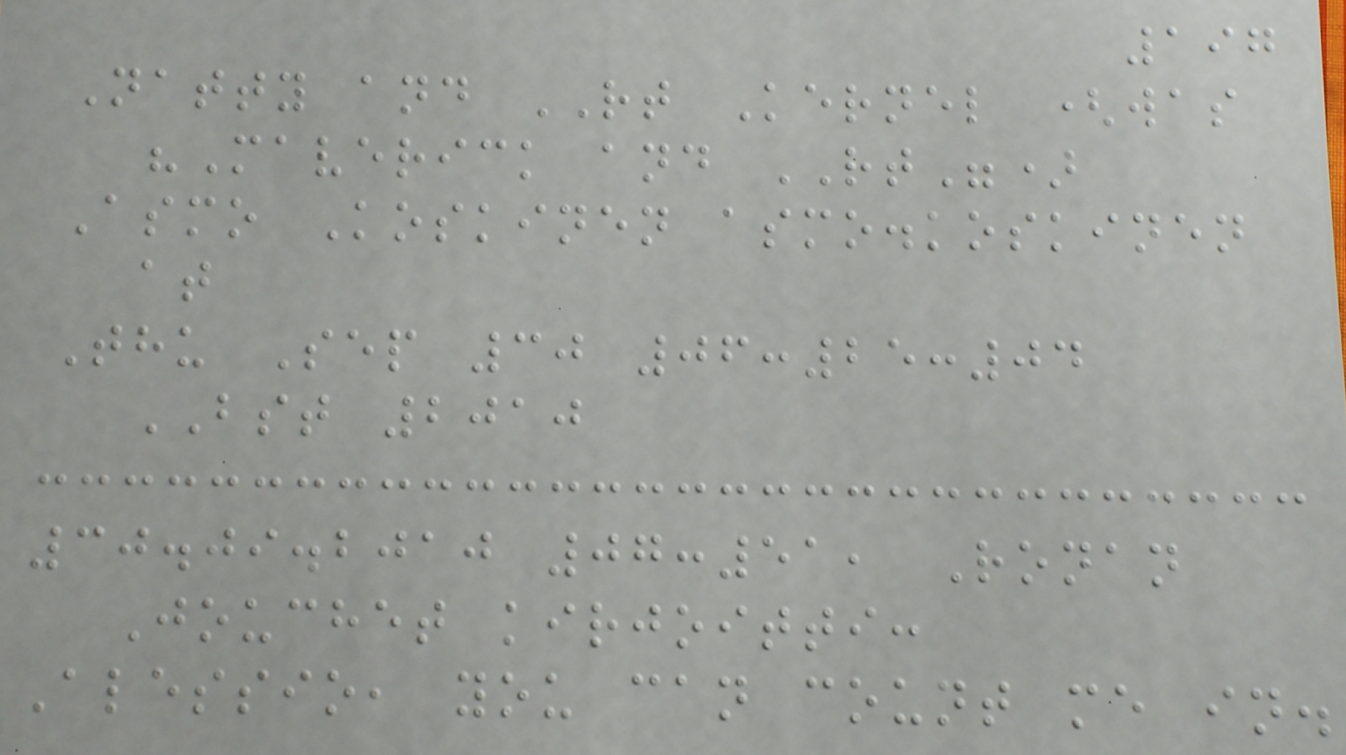197
Natty and RT Kernel (was
"Maverick and RT")
Asmo Koskinen asmo.koskinen
at
Thu Sep 30 06:25:04
BST 2010
30.09.2010 07:51, Ronan
Jouchet kirjoitti:
Alessio, you can count me in.
